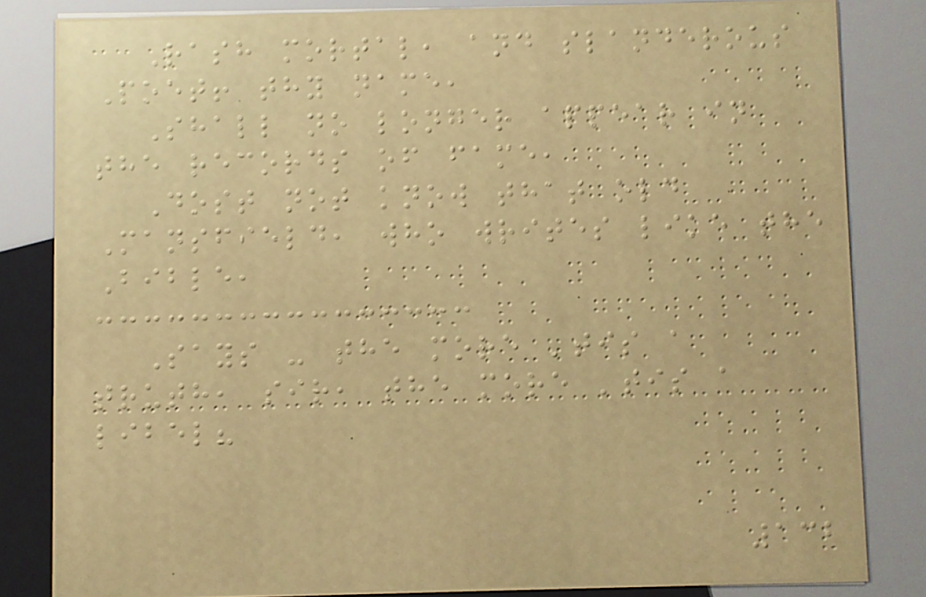Rash mortal, and slanderous
Poet! thy name,
Shall no longer appear in
the records of fame,
Dost not know that old
Mansfield, who writes like the
Bible,
Says - the more 'tis a
truth, sir, the more 'tis a
libel?
132
